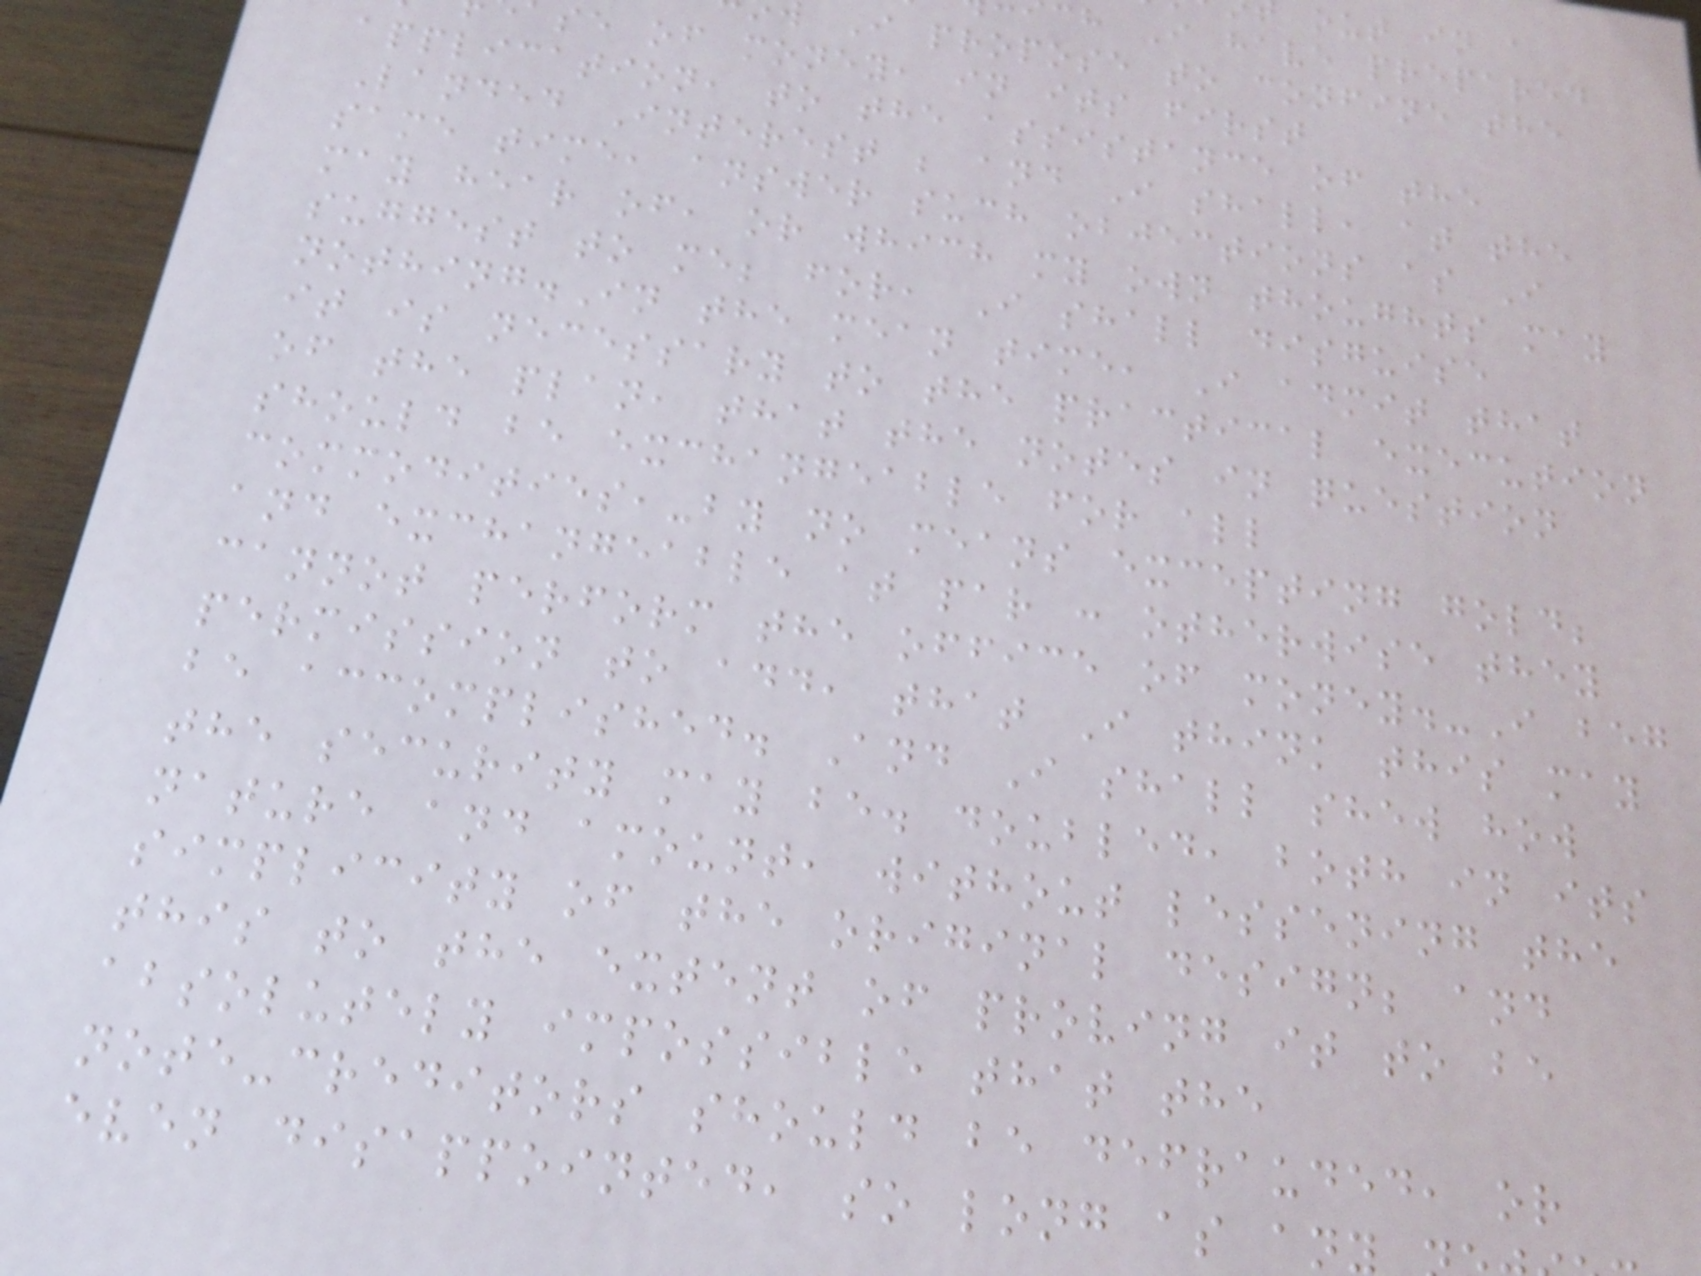ch I have prepared
I propose to confine the
se of money, in its first
application, to the assistance of the
Landed Interest ; and I shall, at the
same time, answer such objections as I
may hear of, or which my own thoughts may
suggest to me; for, I shall disguise
nothing.In the mean time, I admit that
it is necessary to the practical execution
of the plan, that the notes in question
should be exchangeable for all
commodities,-by no means excepting gold;
and exchangeable at par : otherwise they
cannot perform the office of money.-I beg
permission to add, that I think this may
be accomplished. And I shall shew how
the security may be. doubled, both in its
nature and amount, without lessening the
simplicity of the original design; and
this to the extent of proving it to be
absolutely impossible that the
note-creditors should be defrauded, or
even disappointed, so long as any
